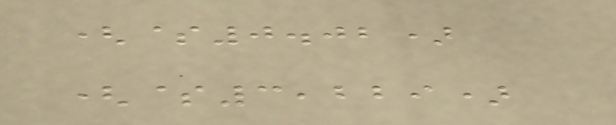($0.02)
($3,229)
